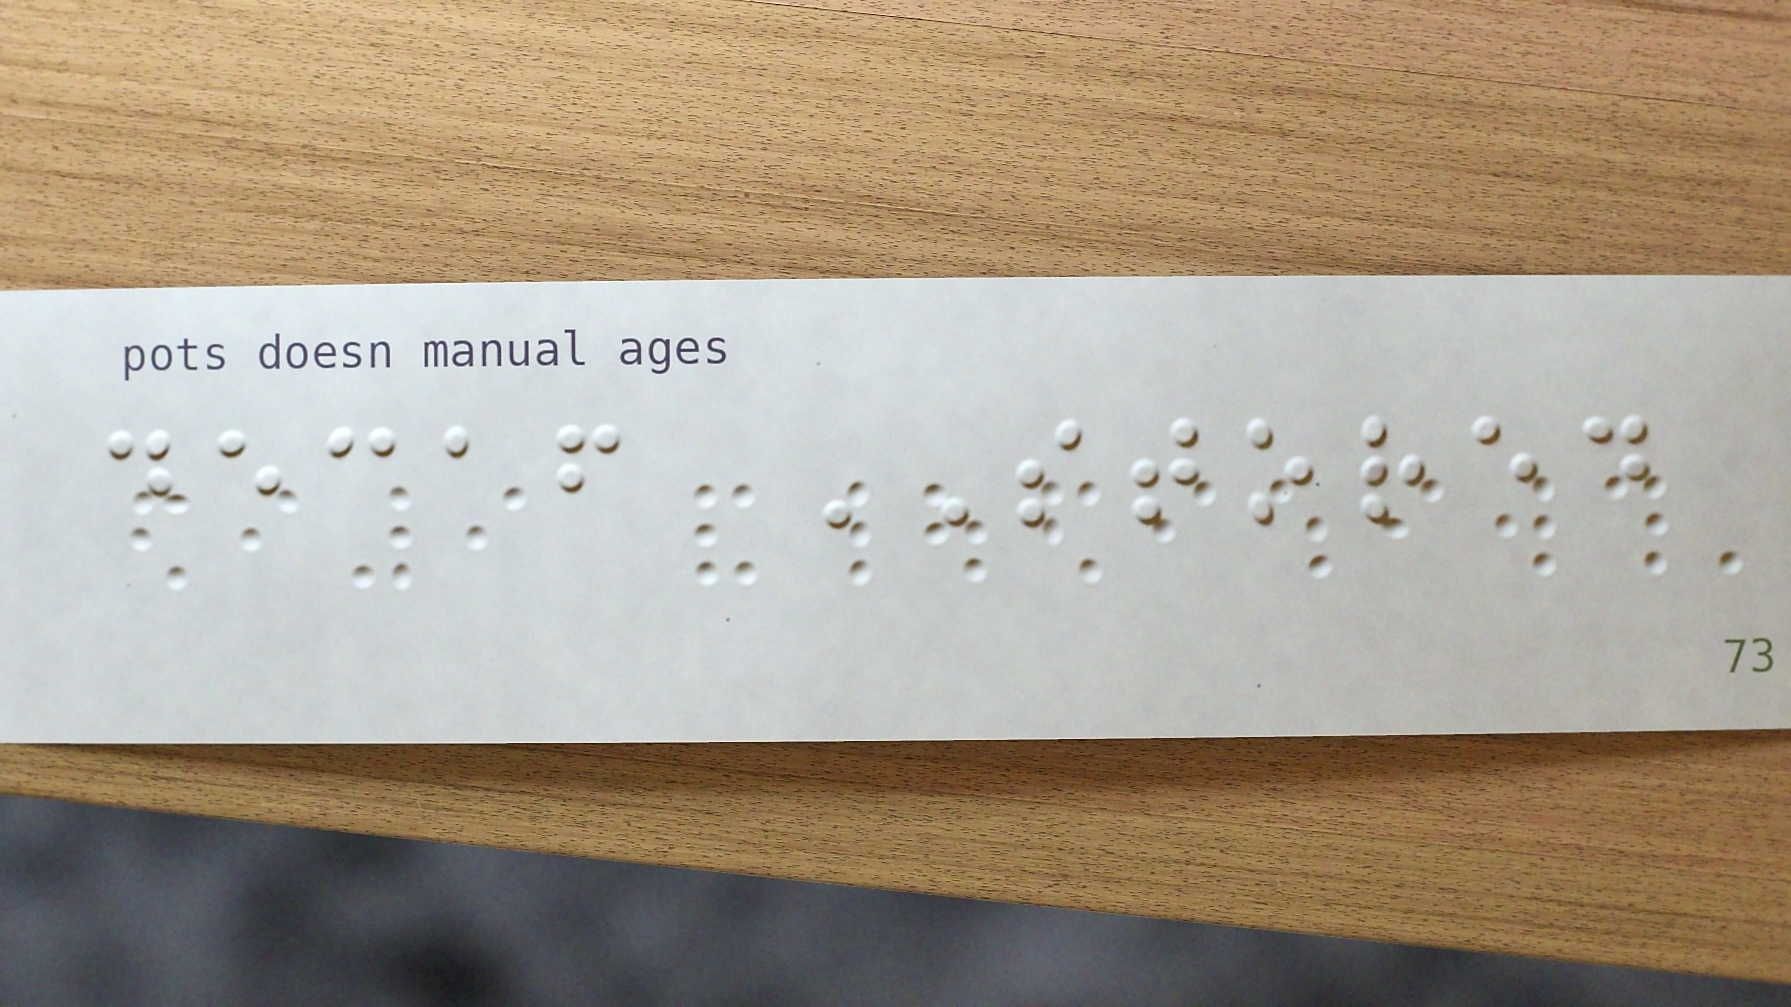decaf STORED
